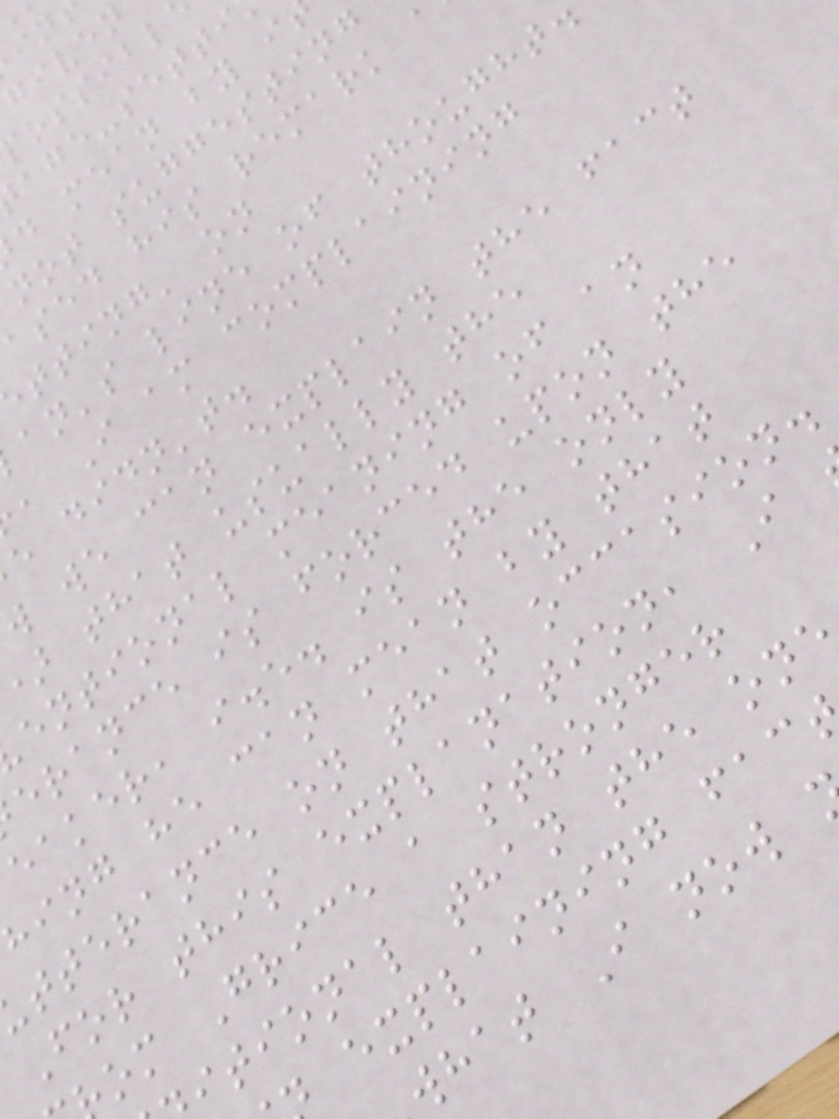d mean by i
not suggesting
ased his remark
tting' on
an's line of thought.
, I am complaining
e didn't.
w we can explain the fact
that usually the
entional meaning of an
erance is forced upon the
eaker, i.e. is the only
hing he can mean by that
tterance on that occasion.
For this explanation, I
om Grice a stronger
itional than the one
explaining fac
what I now
